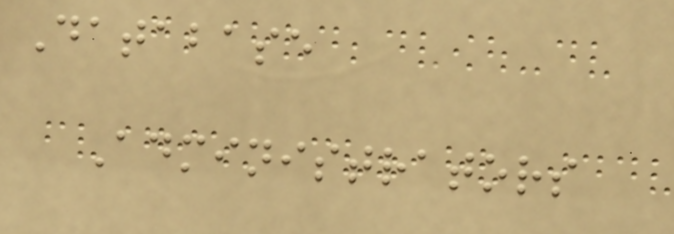Database
Administrators
